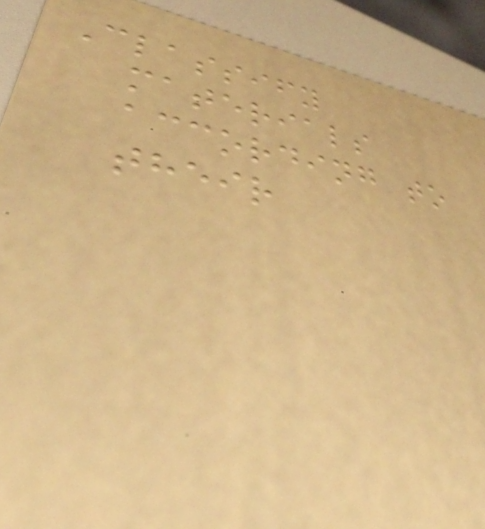Classify
materials
according to
their
